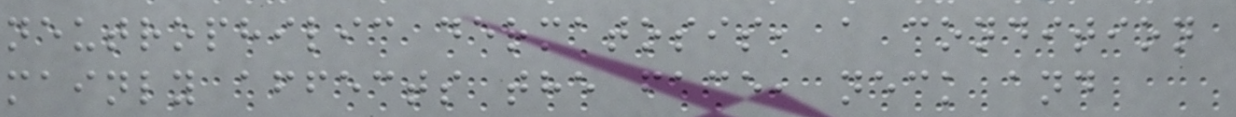neutrophilic dermatosis, a condition
mainly affects the face, neck and
